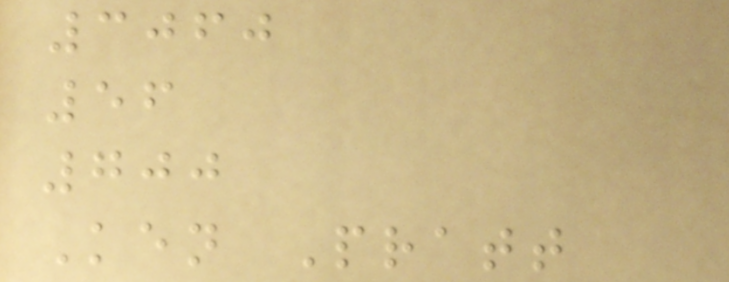3060
56
700
Ken Pratt
